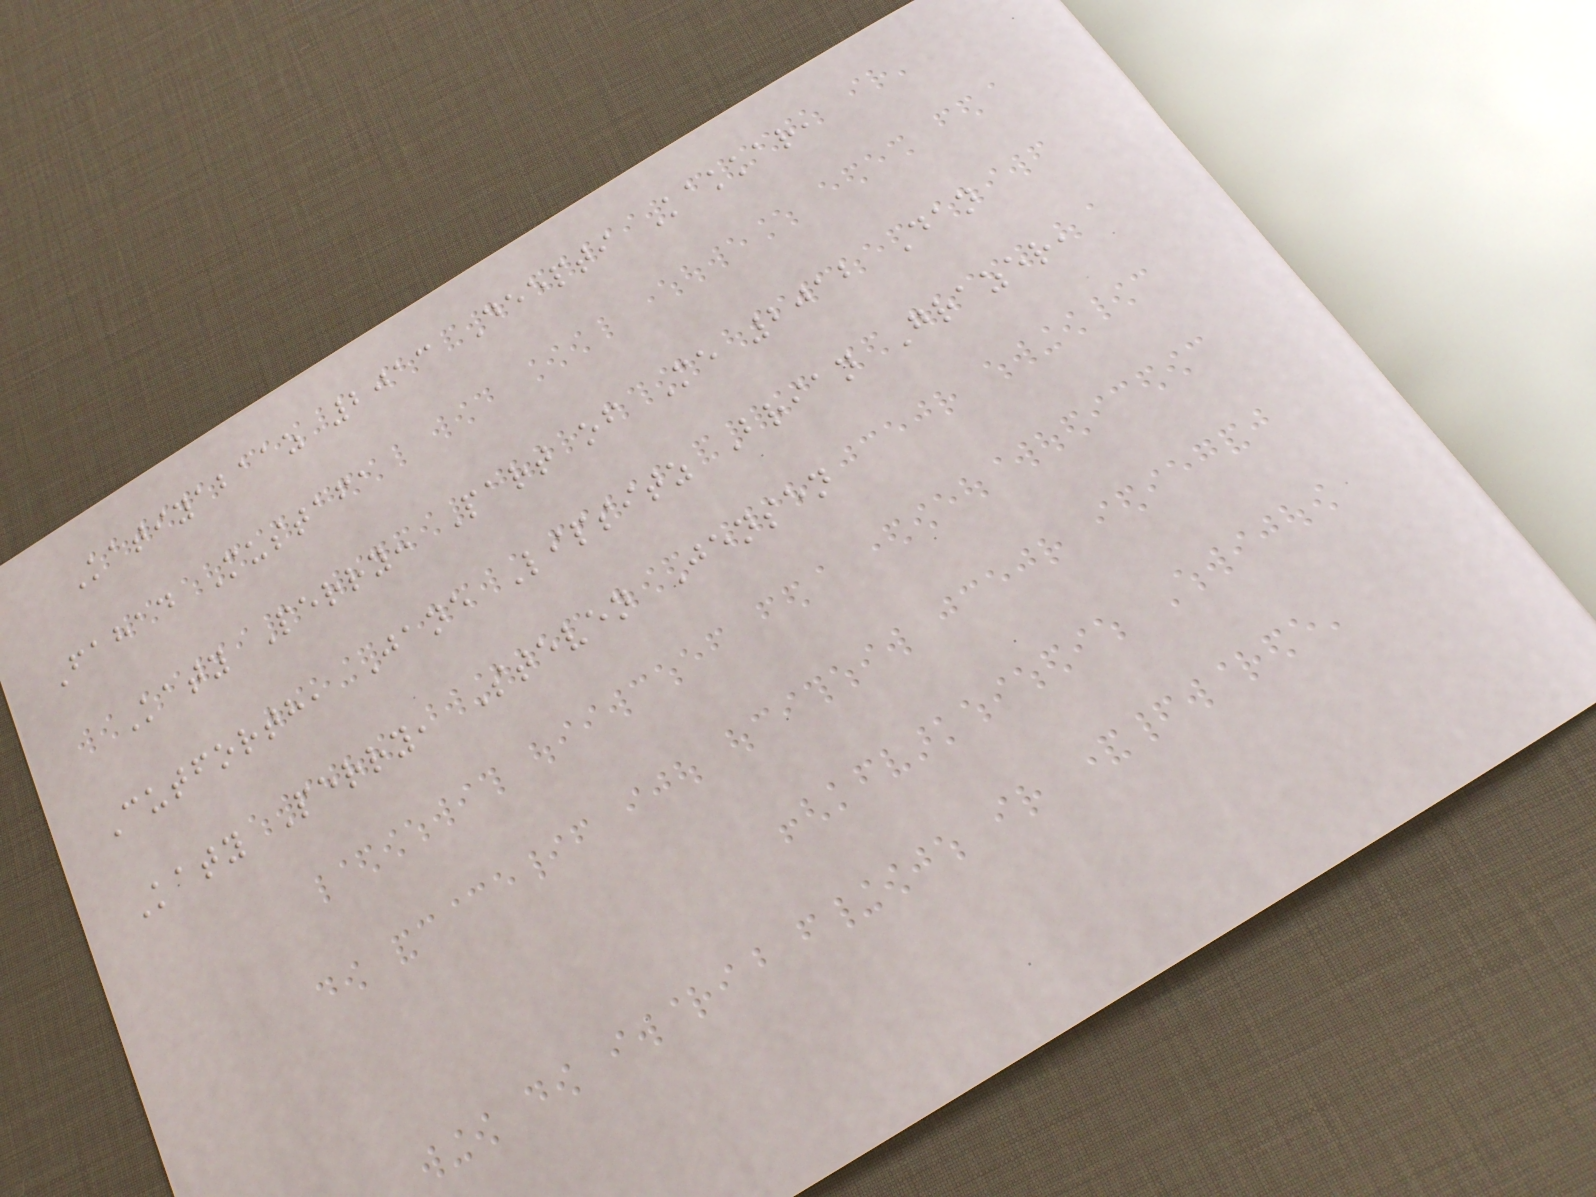Katiyabaaz 2013 Deepti Kakkar,
Fahad Mustafa
Katy Perry: Part of Me 2012 Dan
Cutforth, Jane Lipsitz Brian Grazer,
Katy Perry, Steven Jensen
